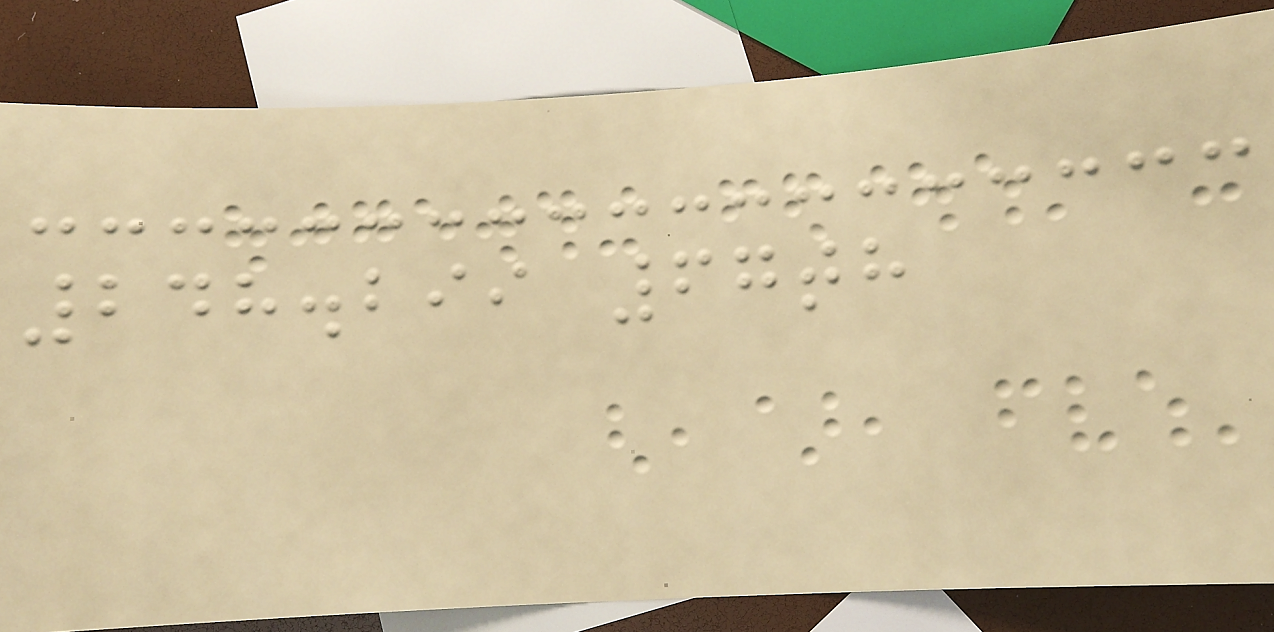248.299 67th
